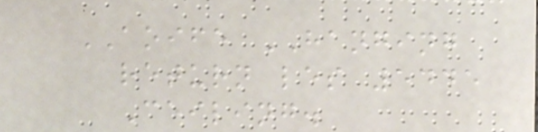AOIFE HANGING
return les 5445
Ceiling.
